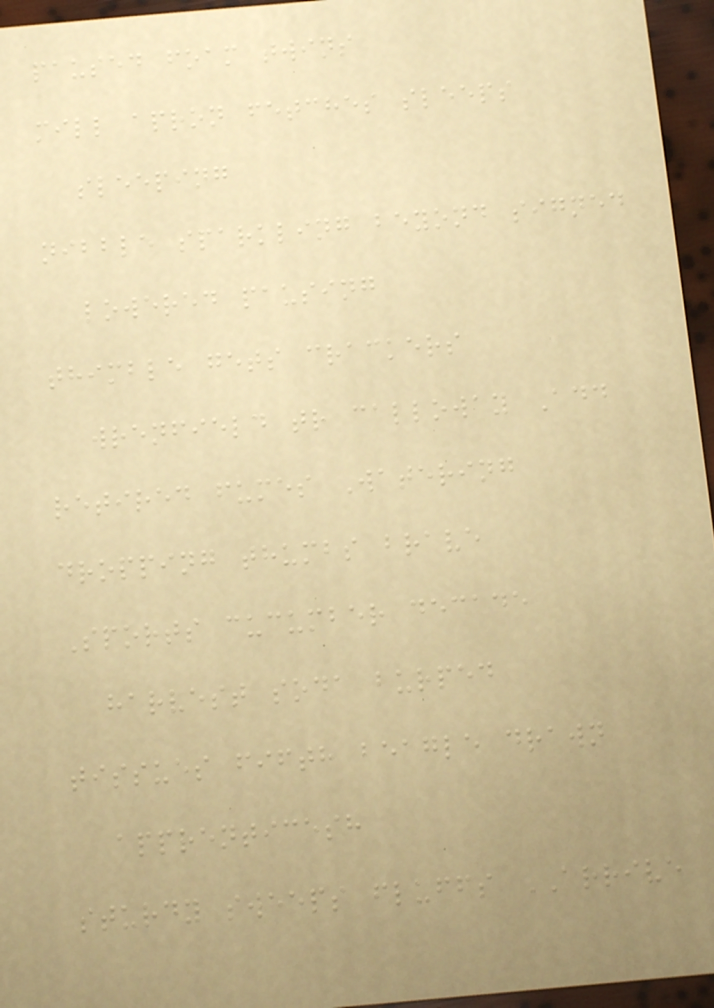paused foam twins
mill apron fetches sleeps
sleeping
nibble sparkling beyond signed
lowered pausing
thimble gets crackers
wrenfield tr calloway Add
retired fumes Watering
dropping thumbs brave
Sports cucumber decade
harvest soda burped
tissues fifth beagle drawn
apprenticesh
sturdy sweeps fluffs ARRIVE
